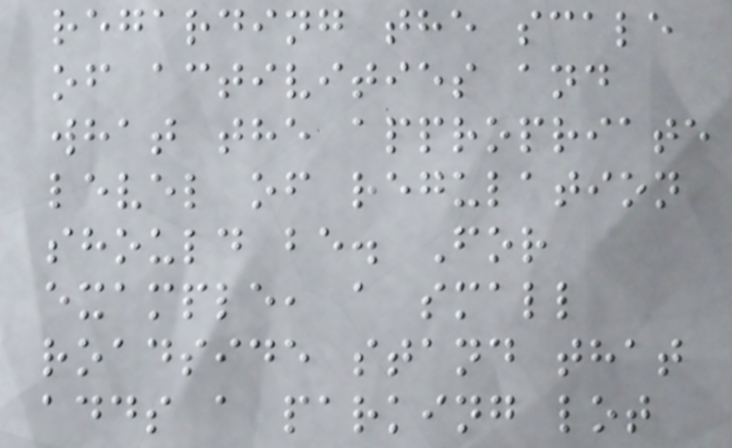regarding the scale
of activities and
what the appropriate
level of regulation
should be. For
example, a small
roadside stand that
adds a parking lot
